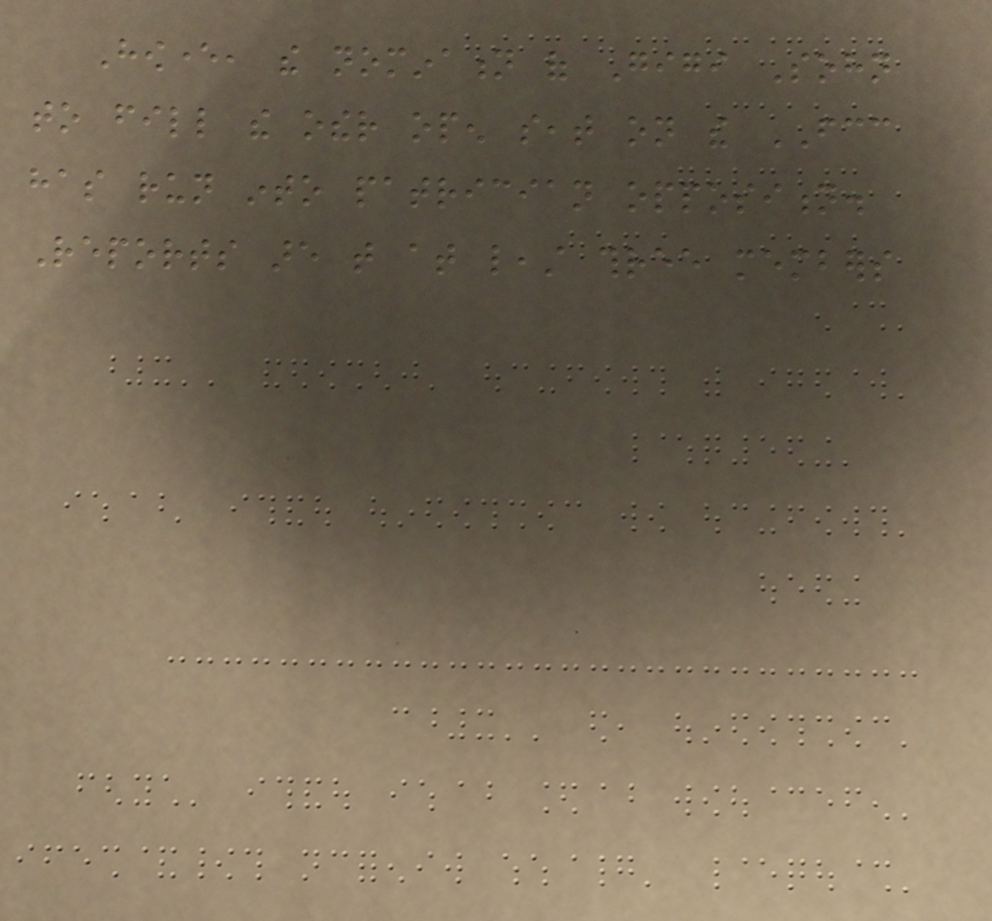However, the nomination of Gigi Sohn
to fill the other open seat on the FCC
has run into patrician opposition.
Reports are that at least three members
